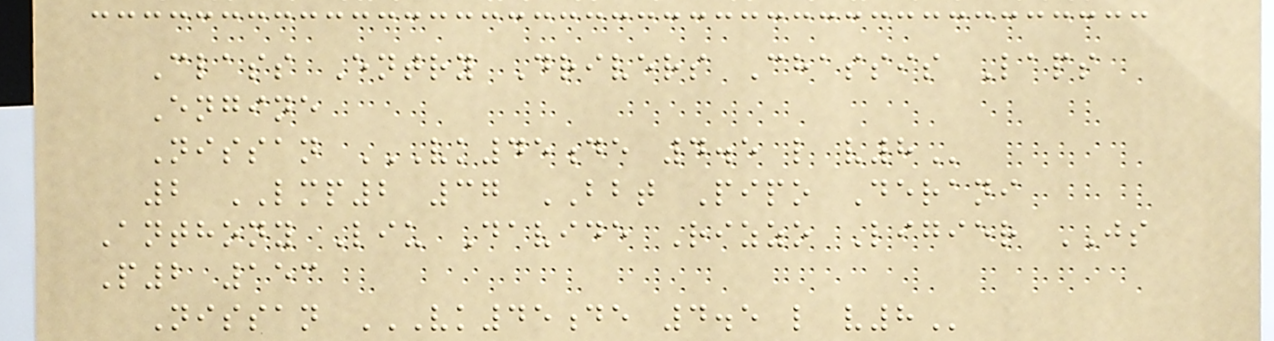Class Entry Drivers Chassis Laps
Engine
Nissan VK45DE 4.5 L V8
2 LMP2 37 BBT Pipo Derani
Anthony Liu Davide Rizzo Ligier JS
P2 153
Nissan VK45DE 4.5 L V8
